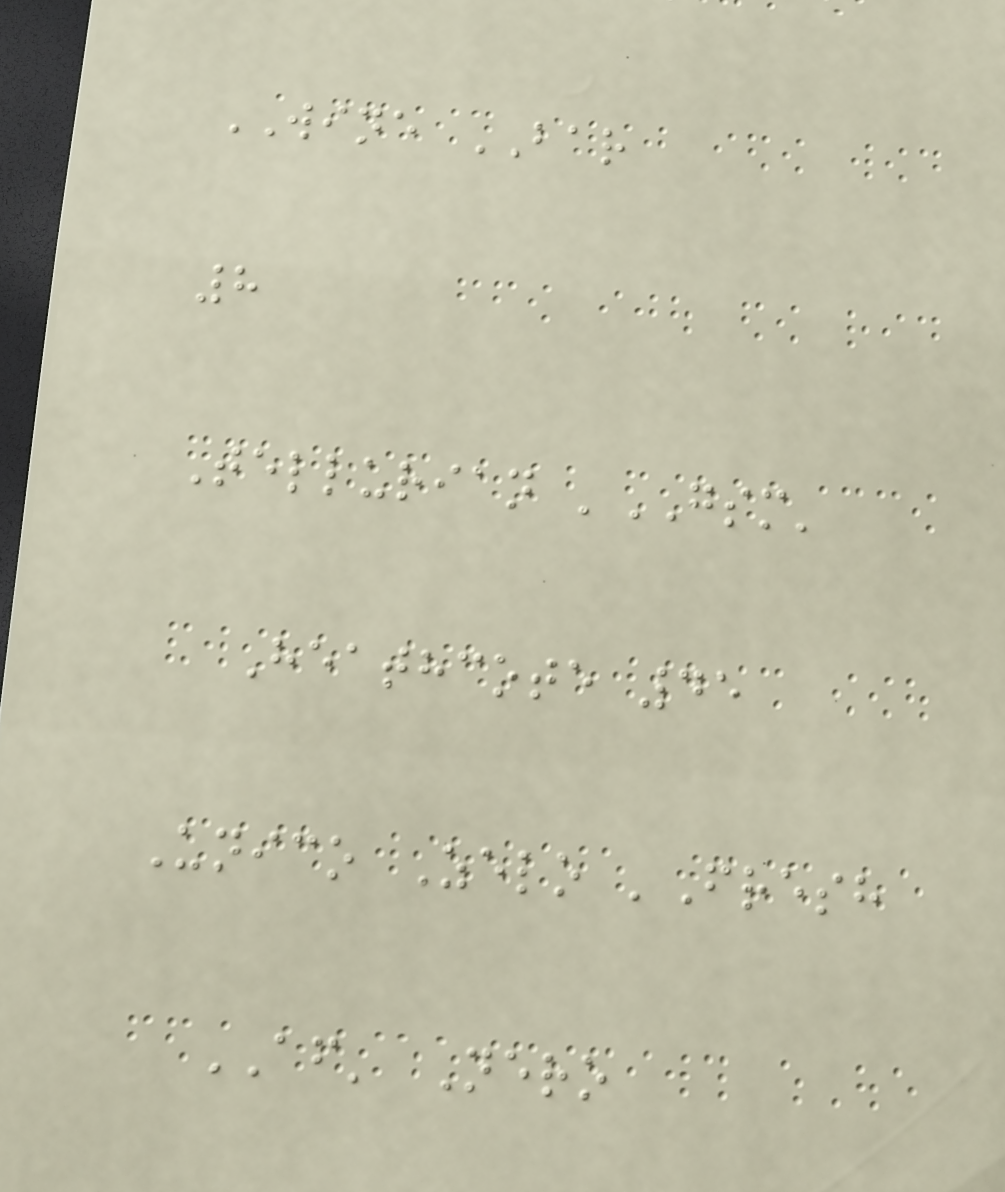WINE BAR
8
Tellurian 'GSM'
Heathcote 45
Unico Zelo 'Fresh
AF' Nero
